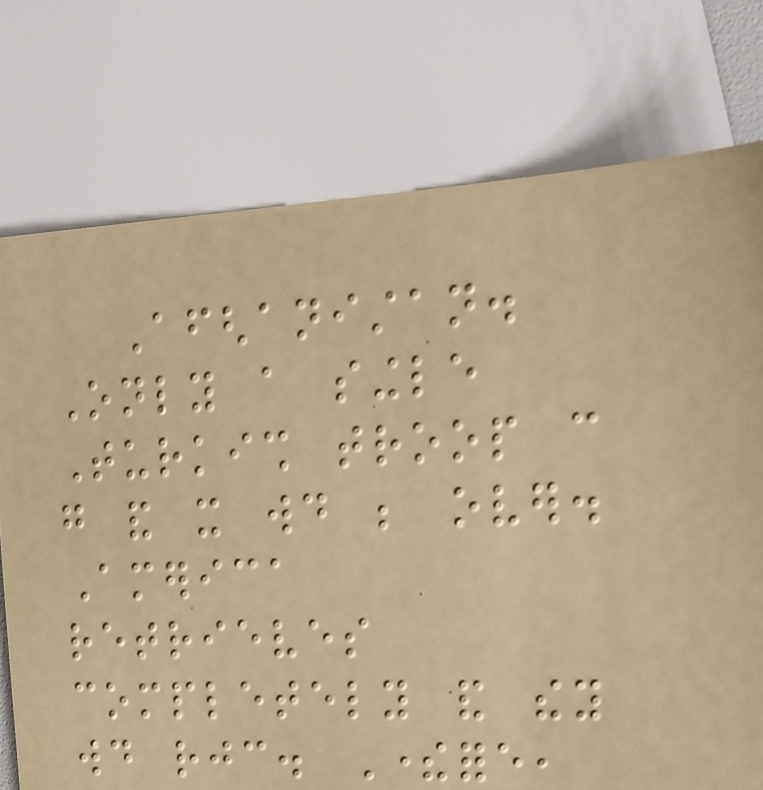Afghanistan.
Only a single
Turkish troop can
go and it would be over.
America
retrieves
completely and they
would rejoice. Therefore,
